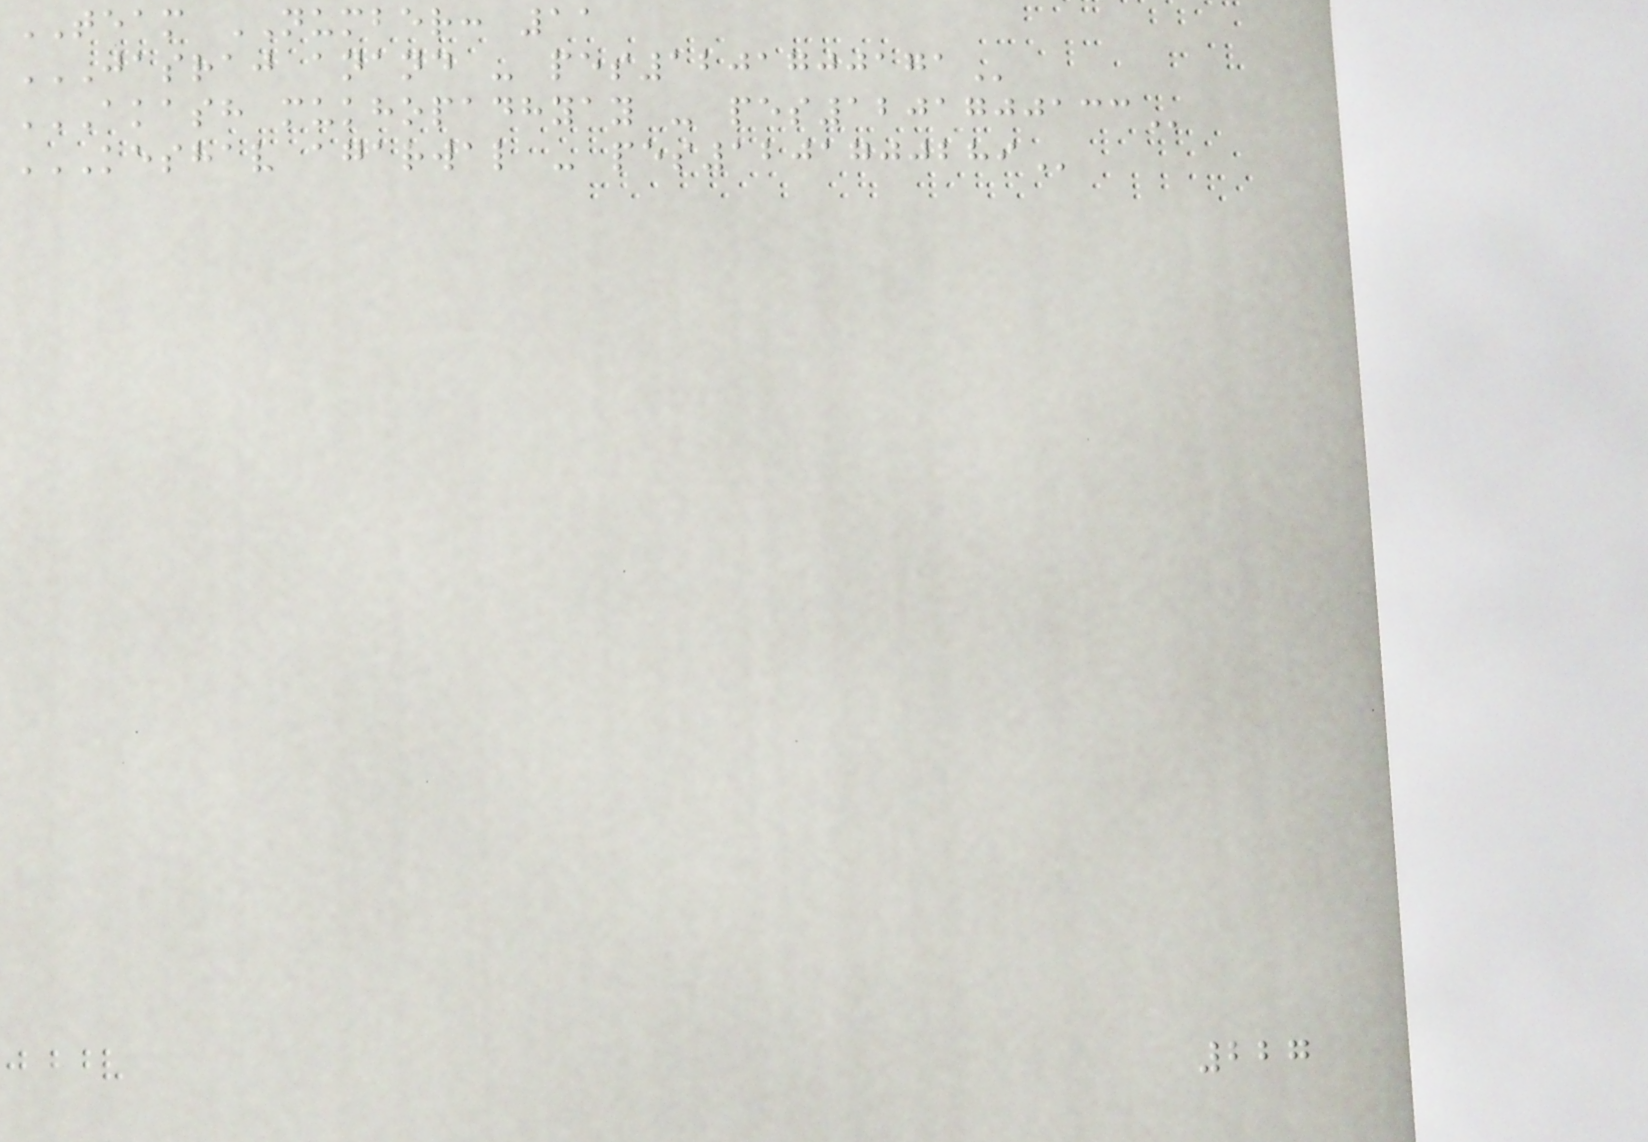TEAM NUMBER: 11
JASRAJ ANAND - PES1201700171
AKASH MUKHOPADHYAY - PES1201700133
KESHAV AGARWAL - PES1201700289
227
